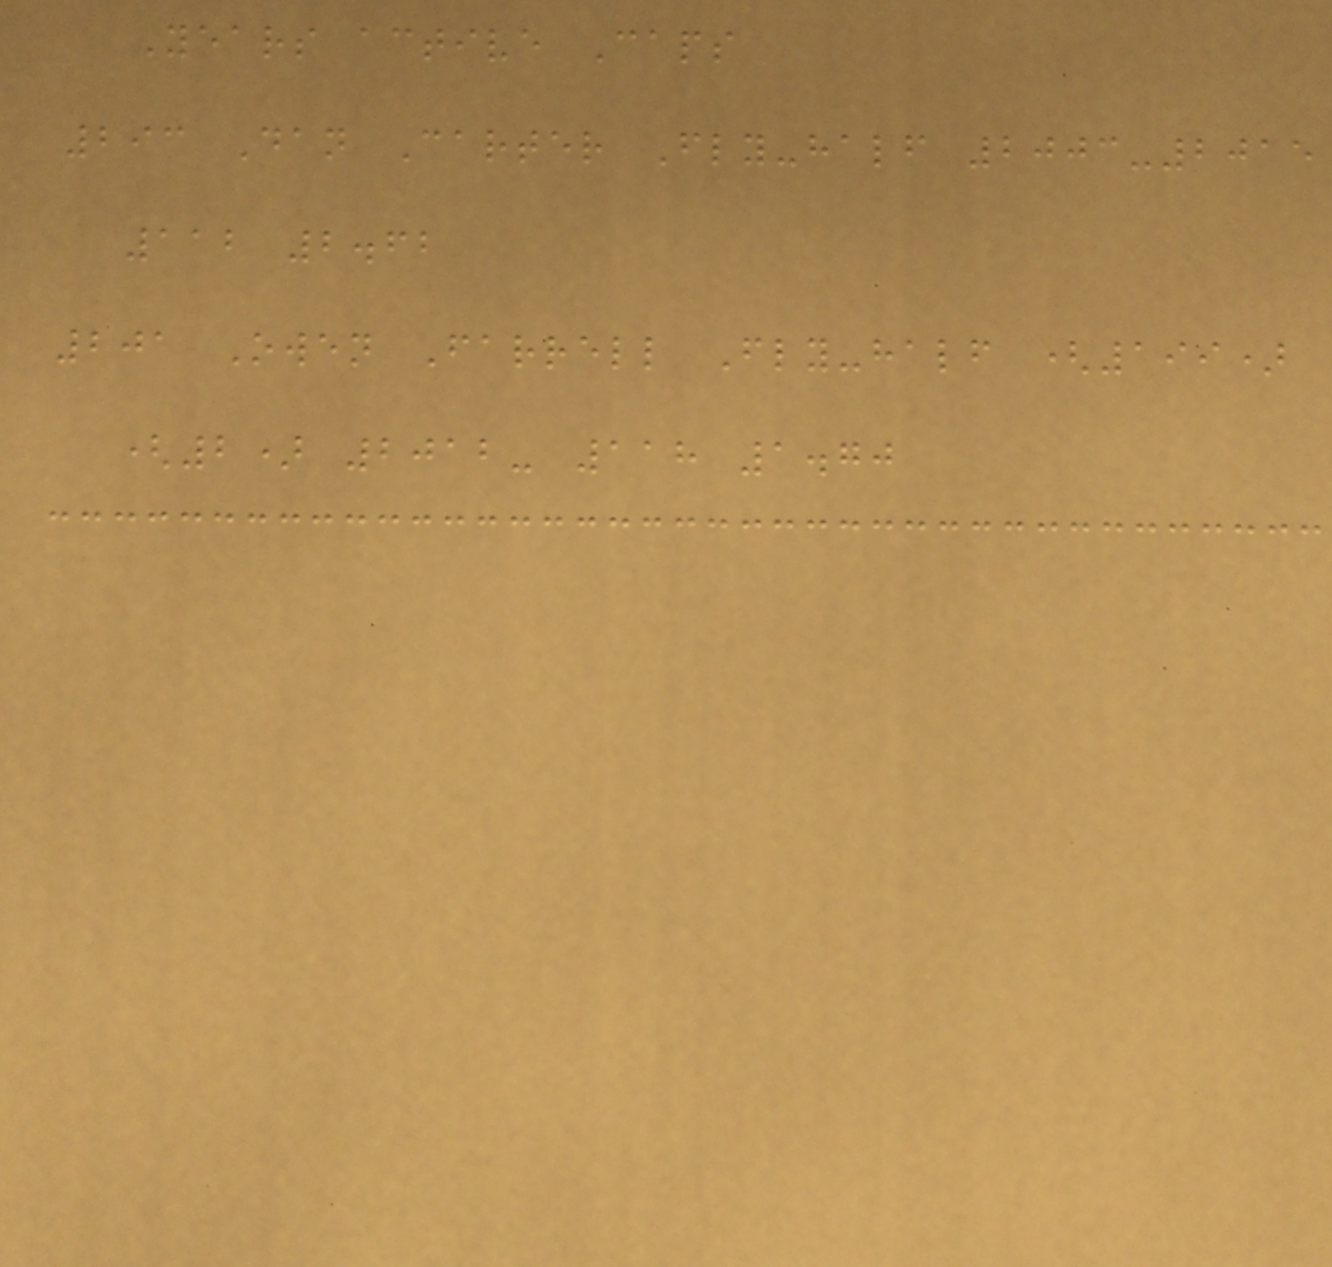Years active Caps
293 Dan Carter Fly-half 2003-2015
112 2.62
201 Owen Farrell Fly-half (199)
(2) 2012- 118 1.70
